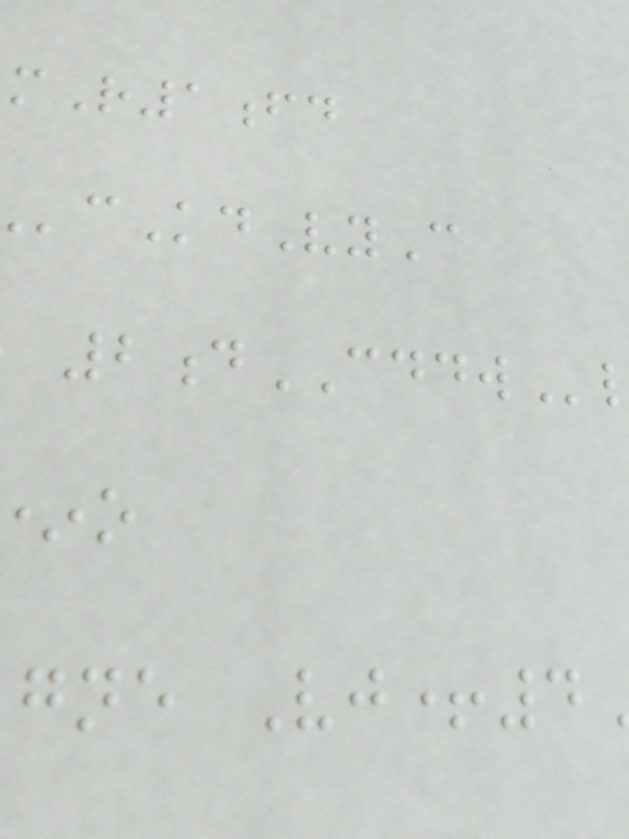mR1fd
cKdVyC
2dCDDW
gne Vj+4
